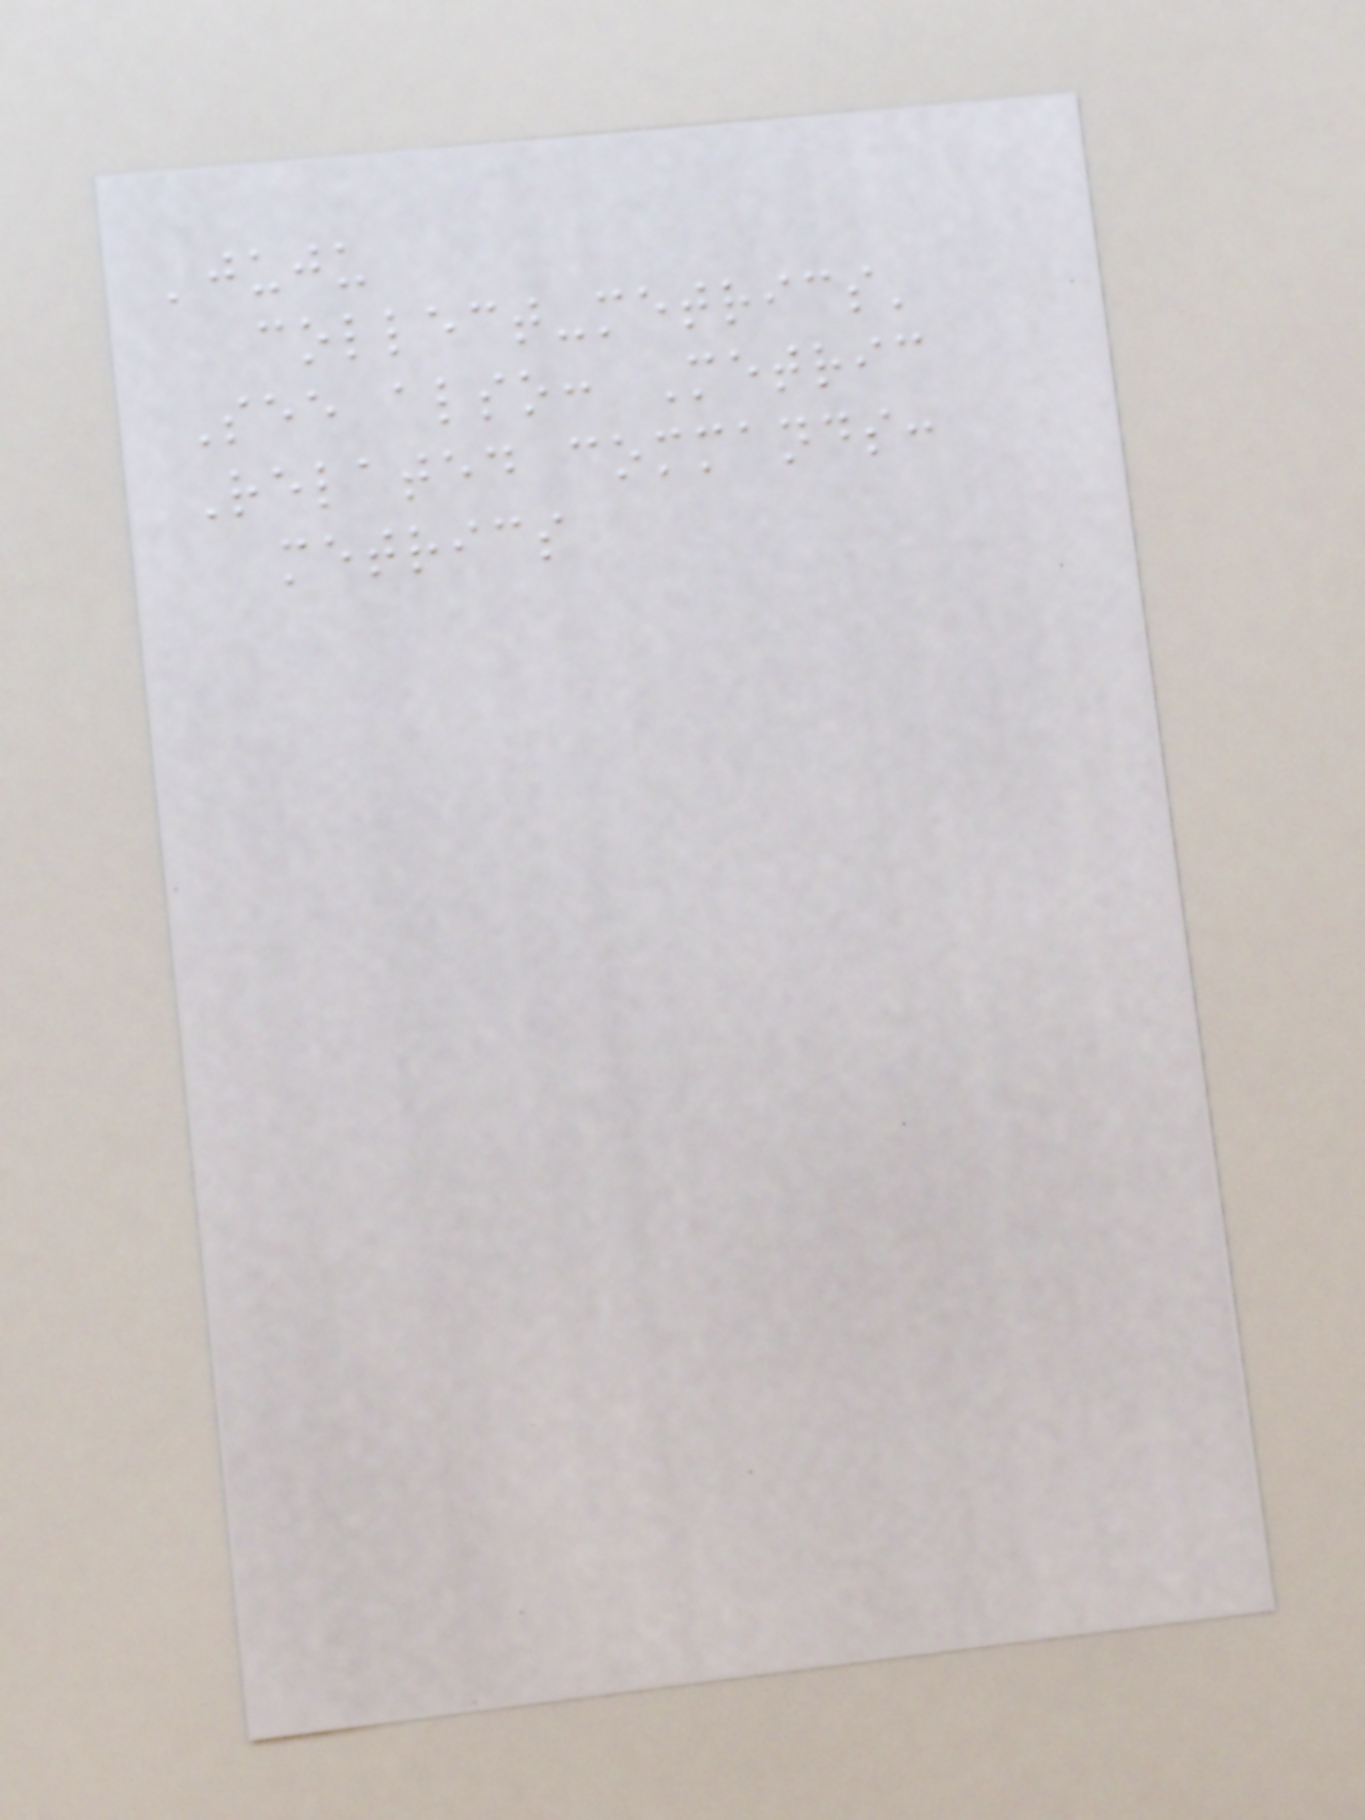'juju
collect-metrics'
See also: Metric
Related commands:
metrics
